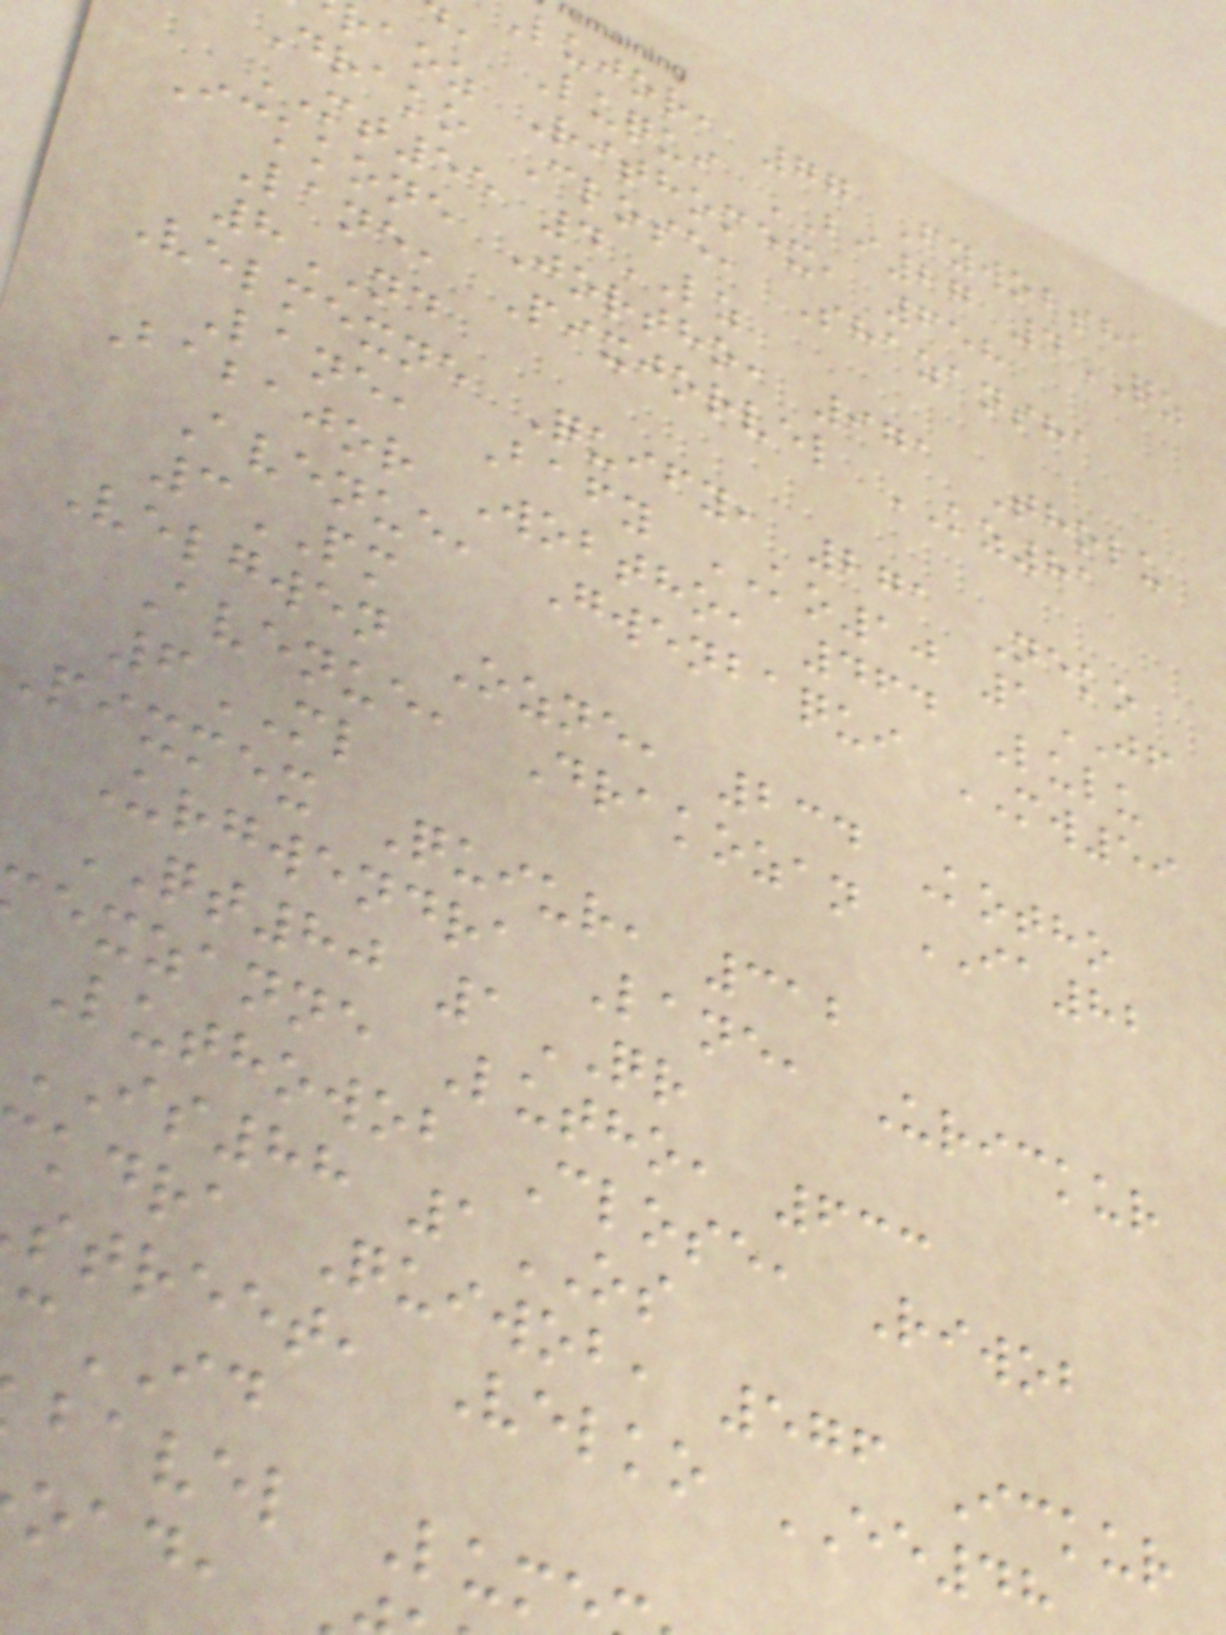lujor, 77 Fywobsha
, Luqui BI27 4QZ
raoz Rithomex, 658
Drako Close, Shazansha
MT55 4LZ
Ickkone Jortho, 971 Tholu
Lane, Pixjorvel KZ81
8ND
Velmexne Quify, 271 Neko
Lane, Bafy KO10 1JF
Babajor Wobtho, 464 Lulu
Avenue, Gwenbaqui MW59
3PM
Velgwen Ozne, 234 Kotho
Avenue, Drakozan IA82
6ML
pixmex Quiur, 312
Urgwendra Lane, Urickur
QT80 1QR
exzanne Lutho, 633
Luthowob Close, Riwob
IS88 1OS
kdra Quiwob, 576 Ickur
street, Velko EE48
ID
bavel Lum
